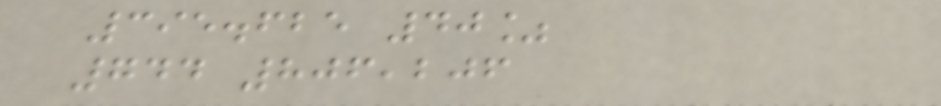395.625 40%
744 806,206
